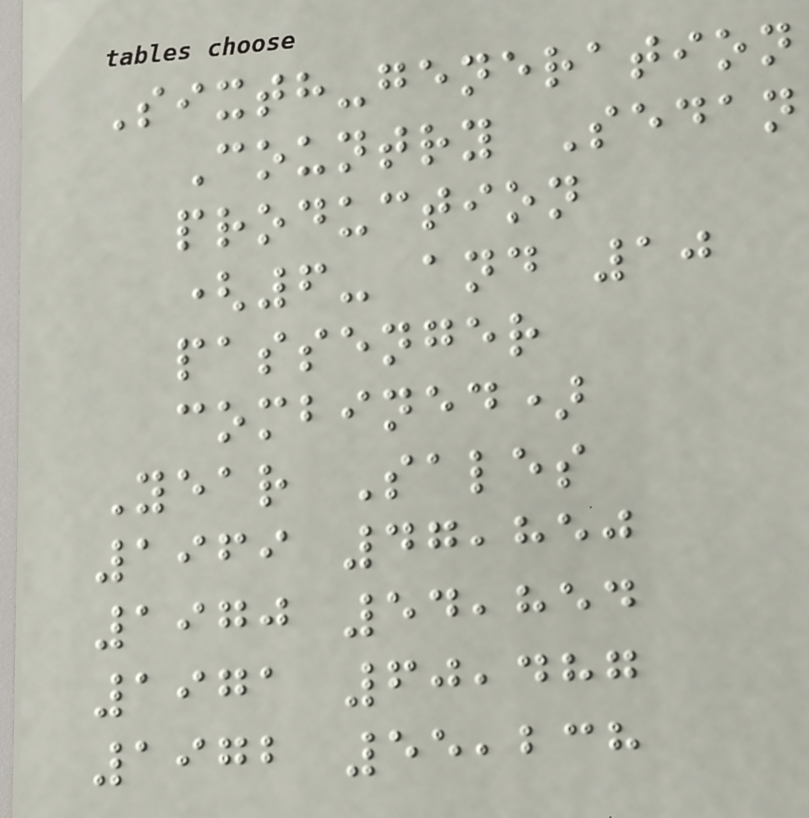Sixth-generation
Country Sedan
production
(6- and 10
passenger
combined)
Year Sales
1969 47,850
1970 54,854
1971 60,487
1972 55,238
